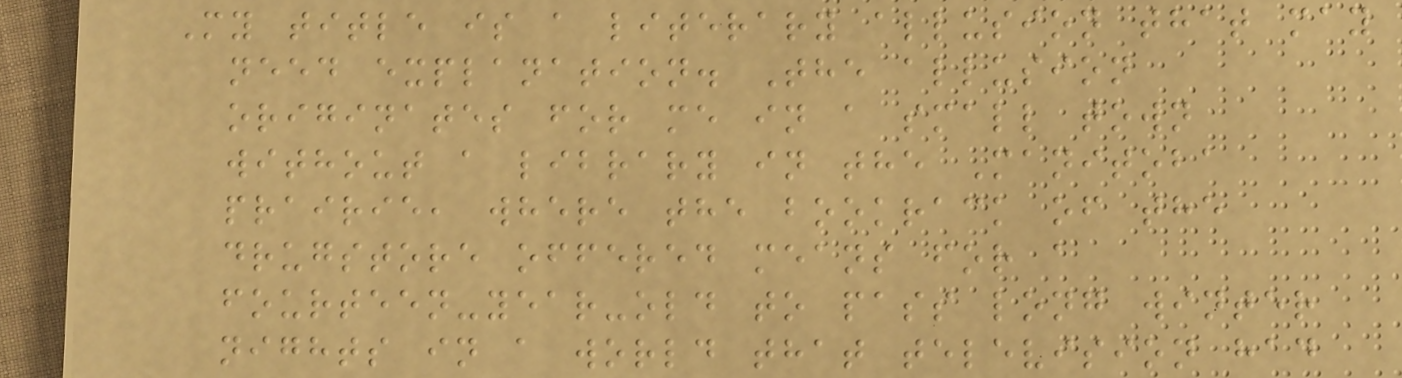My title is a literary allusion that may
need explanation. The allusion
originates for me in a small town
without a library in the Manitoba
prairie, where the bookrack of the
drugstore offered means for a
fourteen-year-old to pass long winter
nights in a world that television had
